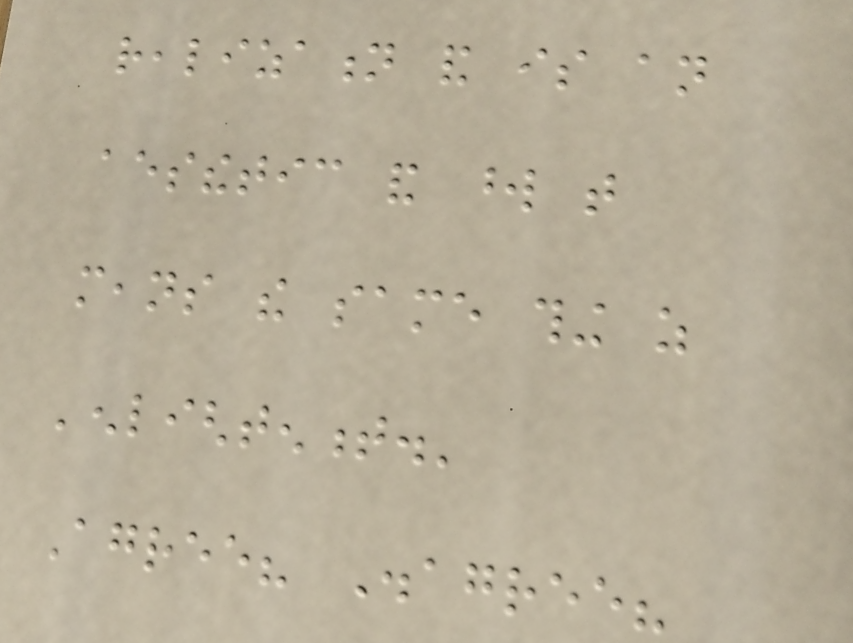realization and is an
aesthetic and word that
means the same thing as
'enlightenment.'
Agree? Disagree?
